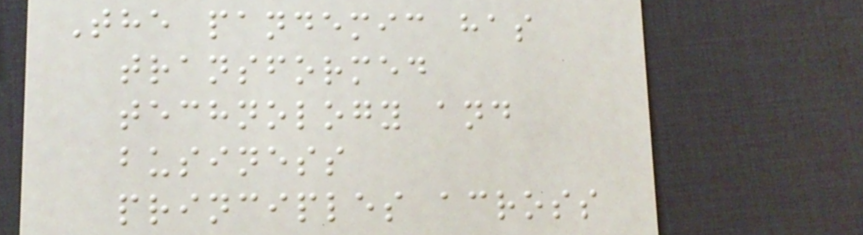The pandemic has
transformed
technology and
business
principles across
